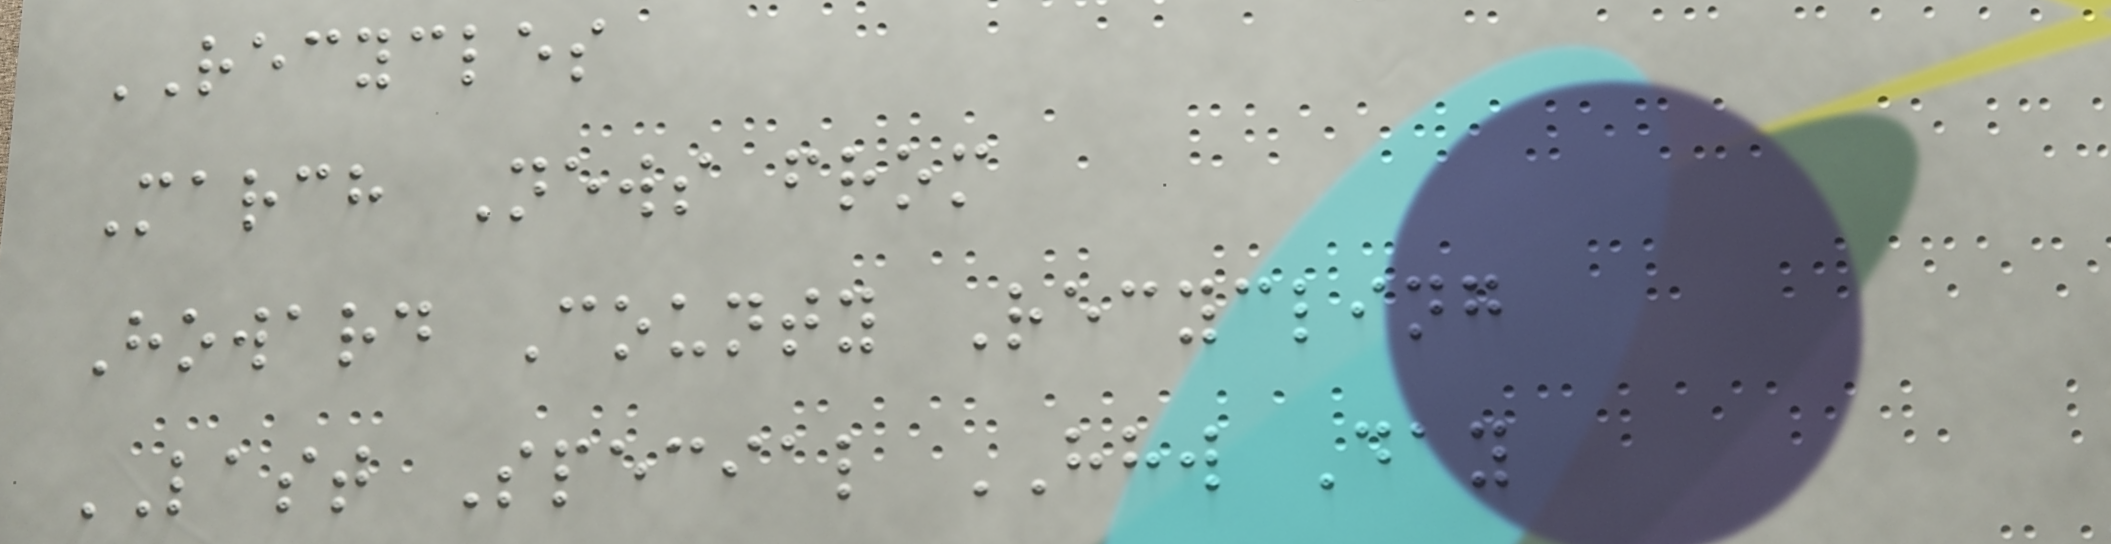RECYCLES
March News from
Howard County Recycling
LAST Special HHW Day
